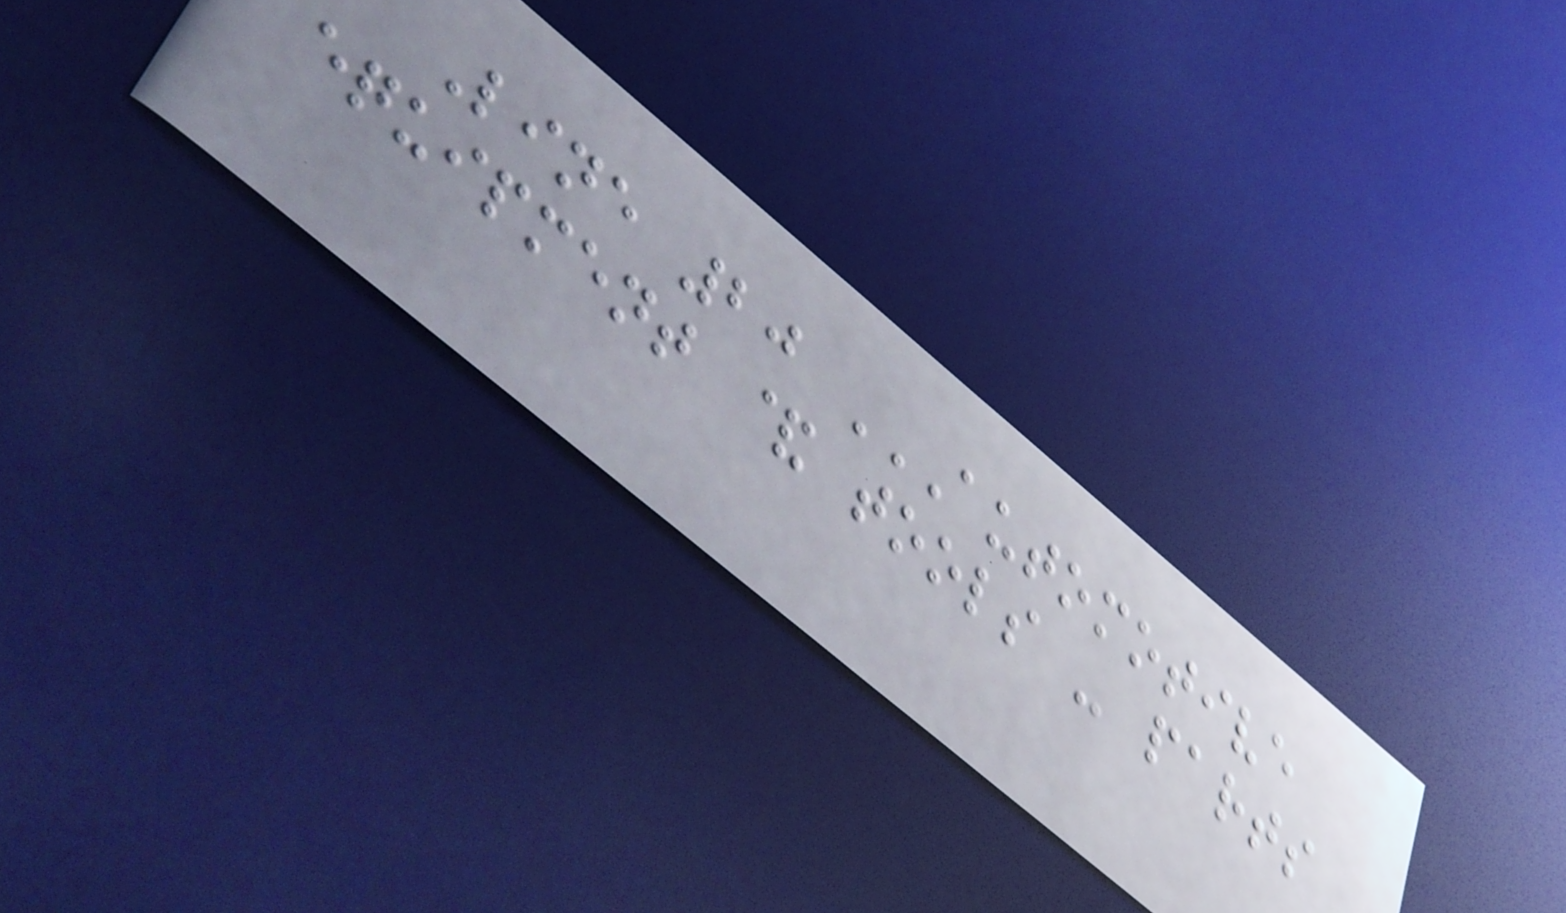Line 20 AUTOMOTIVE
EQUIPMENT & TOOLS - PARTS
